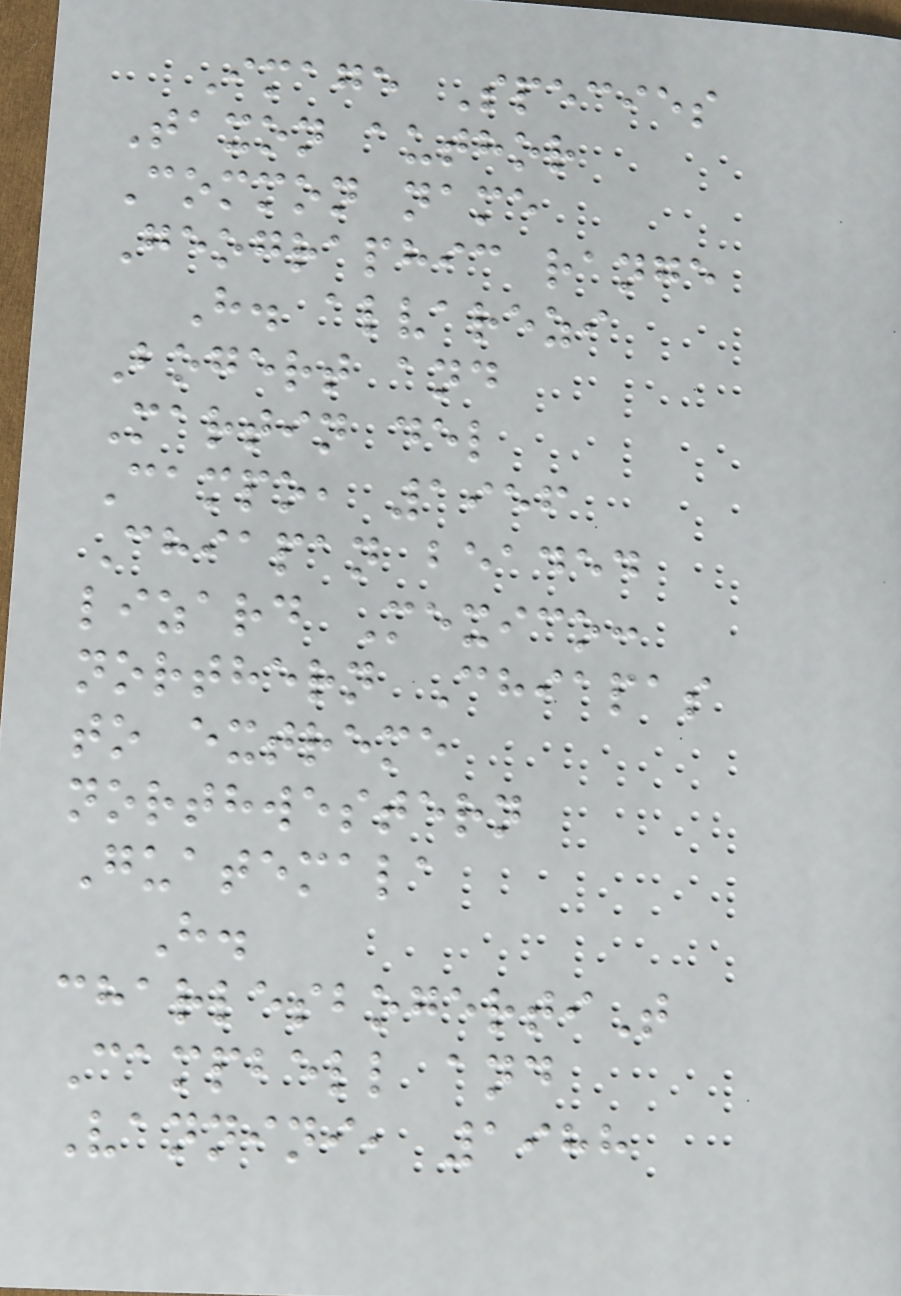Image Species
Taxon author
Common name
Geographic range
H. alvarezi
Bogert and
Martin del
Campo, 1956
Chiapan beaded
lizard Mexico:
northern Chiapas
to extreme
northwestern
Guatemala
H.
charlesbogertiT
Campbell and
Vannini, 1988
